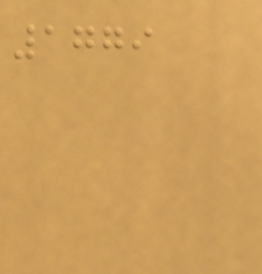1779
